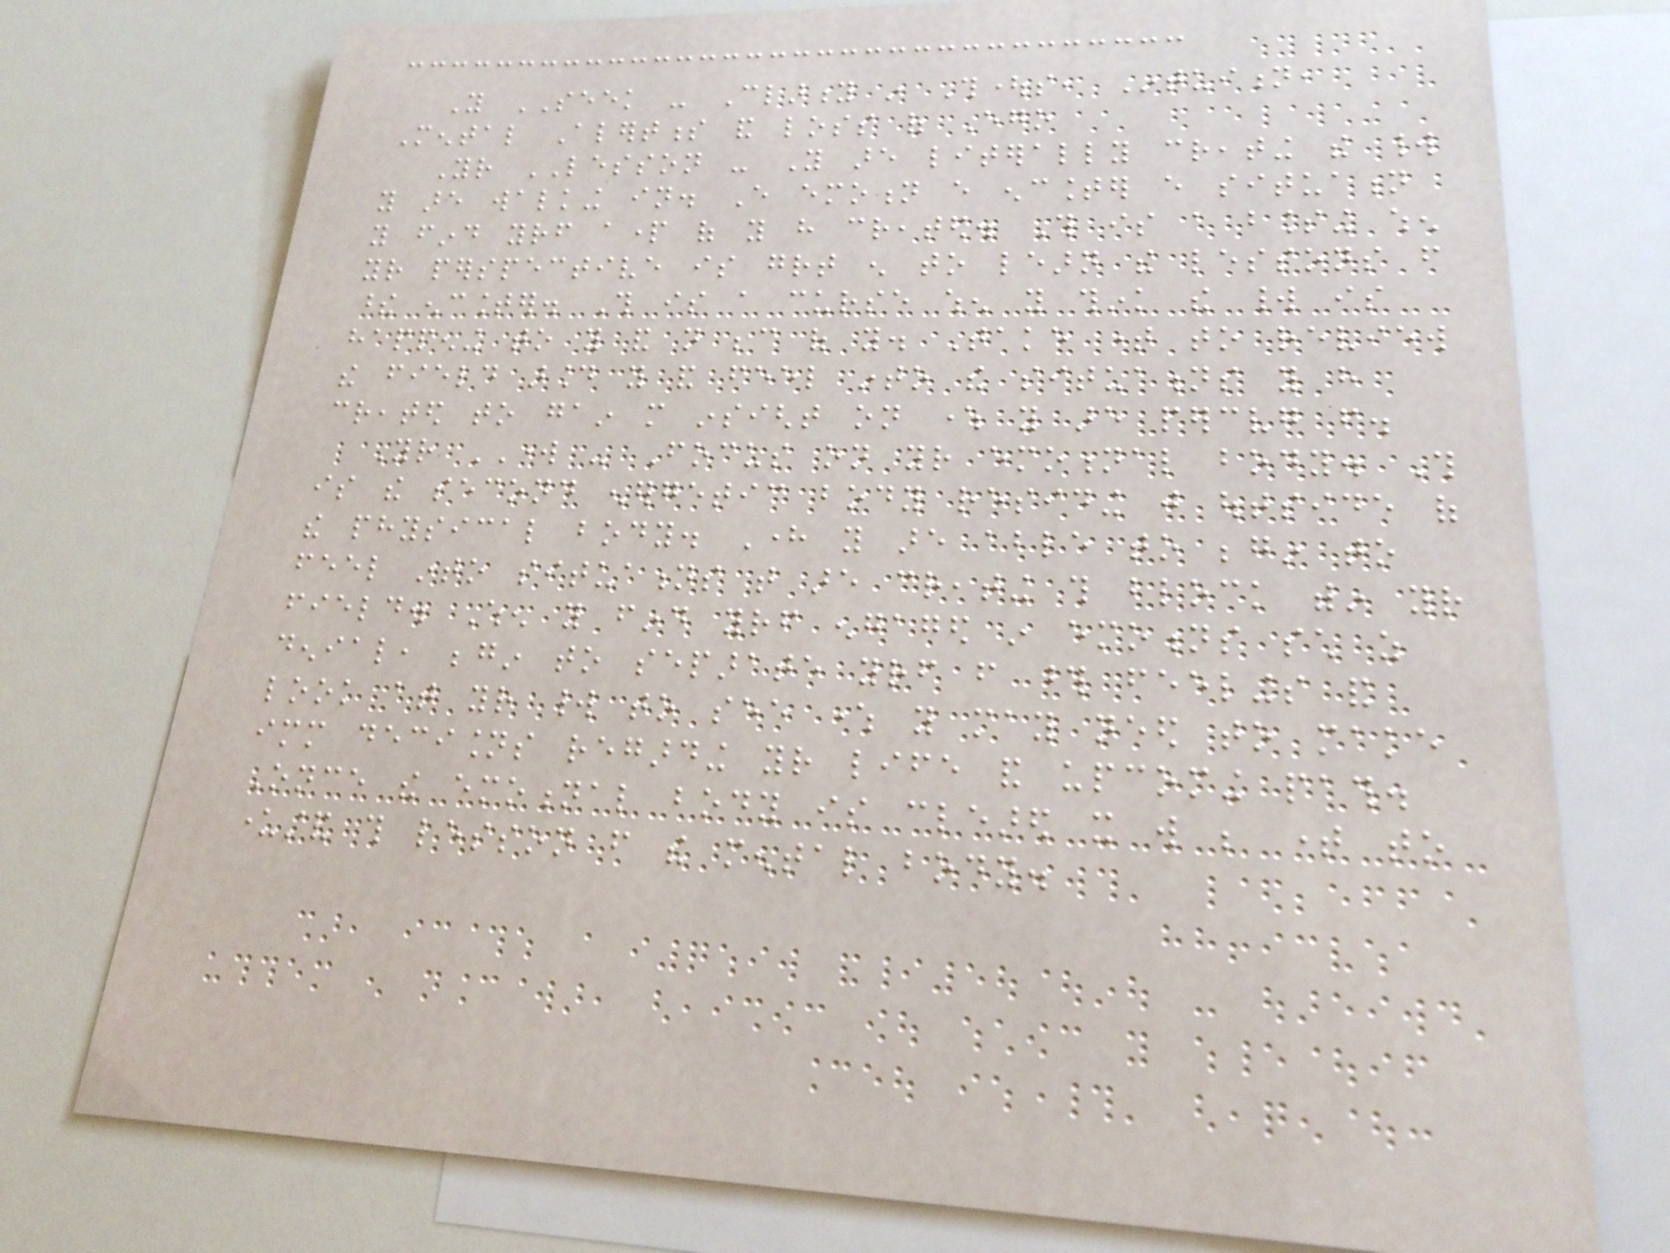You SEEK - Clarity in Thoughts, Intuition,
Mental Alertness and loss of Ego
Your LESSON - You are literally creating the world
you are walking in. Every emotion every encounter every situation
you find yourself apart of you have created. This is a blessing when
your perspective is great enough to learn the lessons from
these encounter. This is a curse when you think the world is
happening to you and not because of you. Take time to review
the field around you and feel into the situations you have
created to gain more insight on where you are perceiving from.
Your WORK - Focus on your emotional body. This
is the second energetic body residing just outside of
the physical body. Here you are able to begin to
feel into situations that are creating this block within your
field. When you find yourself engaged in emotions such as
denial, begin to separate yourself from those feelings and
look at your world to see where you may need to make
immediate decisions regarding your life and upcoming path.
Once the emotional body is cleared it will be time to
understand this lesson from the mental body.
